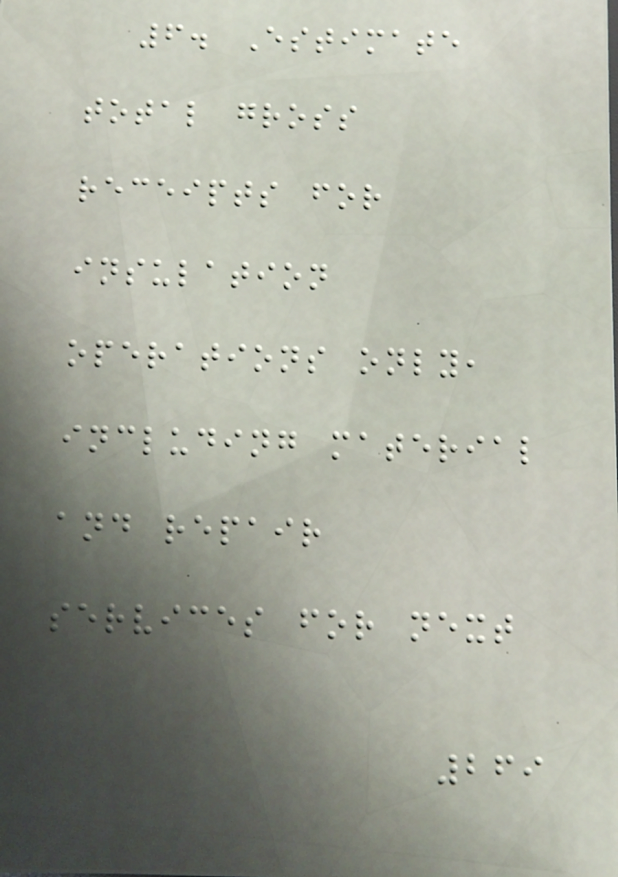6. Estimate
total gross
receipts for
insulation
operations only,
including material
and repair
services for next
269
